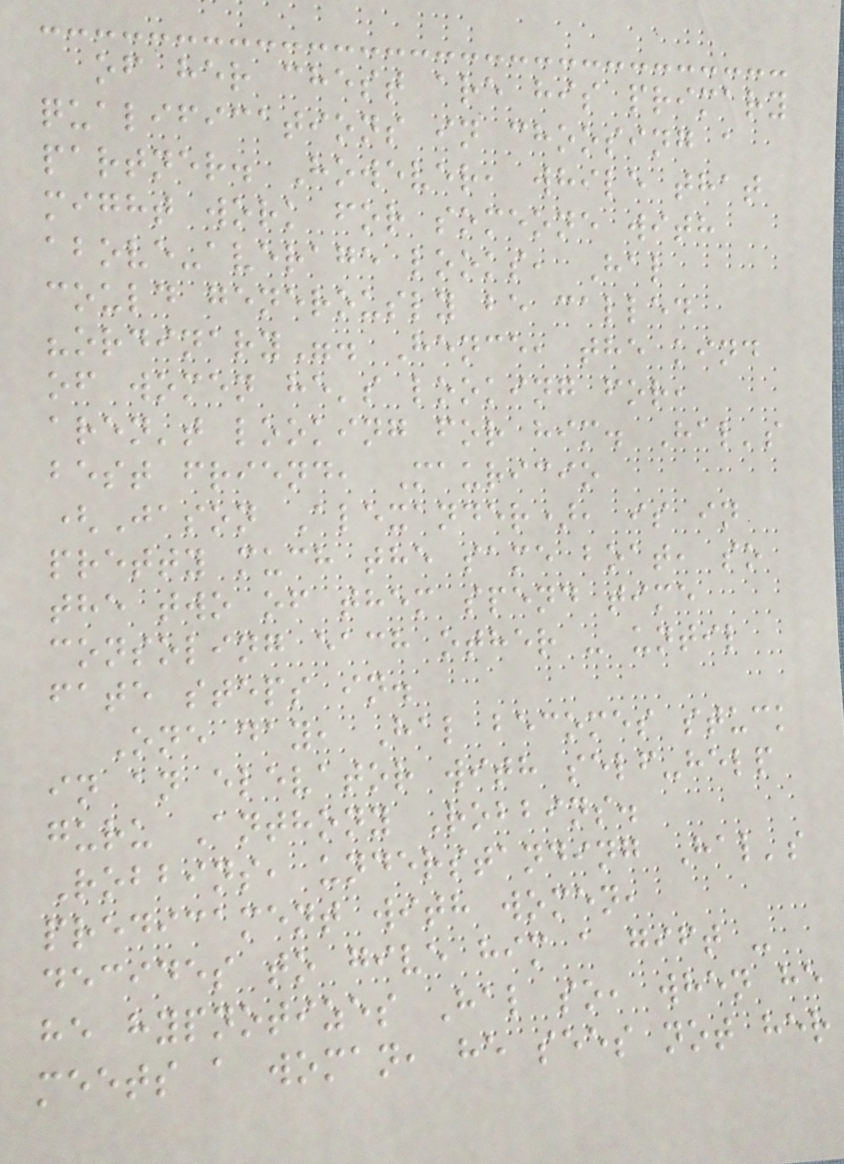of her chest are his primary
qualifications in choosing a
partner. However, while that
might work for someone with
above-average looks, Hal
could generously be called
"ordinary". Hence, the kind
of women he's looking for,
aren't looking for him. Hal's
best friend, Mauricio
(Jason Alexander), is in
pretty much the same boat, so
the two of them spend time
consoling each other - until
fate steps in.
One day, Hal becomes stuck
in an elevator with self-help
guru Anthony Robbins.
Robbins, understanding Hal's
predicament with women,
decides to give him a gift -
he hypnotizes Hal so, when he
meets a woman, he sees not her
